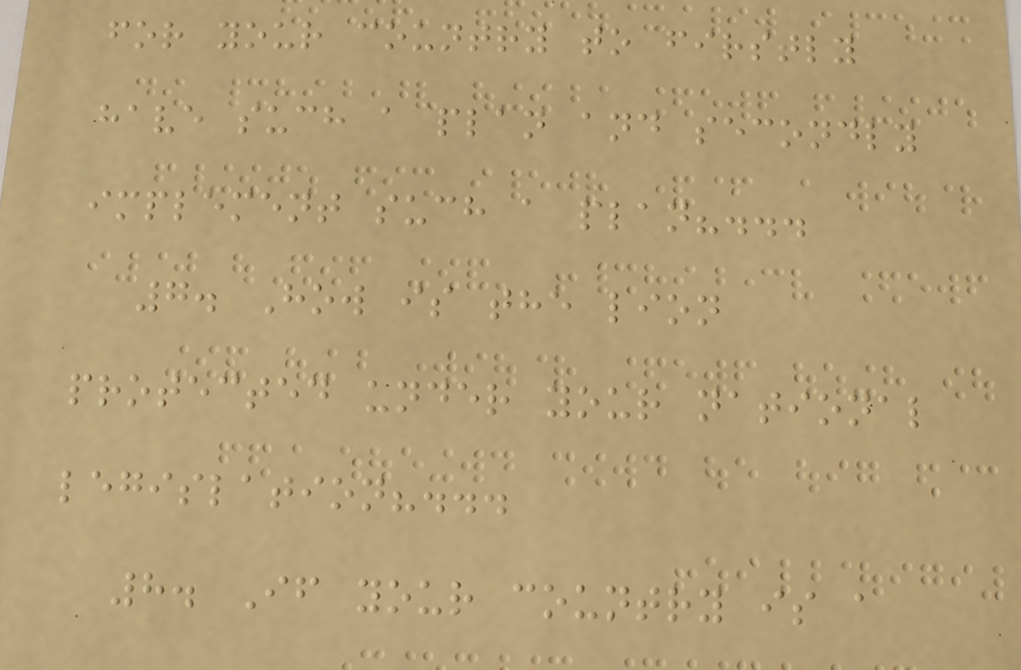for your country to firstly
have such a plan and secondly
implement such a plan?...
7. How is the lion
protected under your national
legislation?...
8. If your country is a
